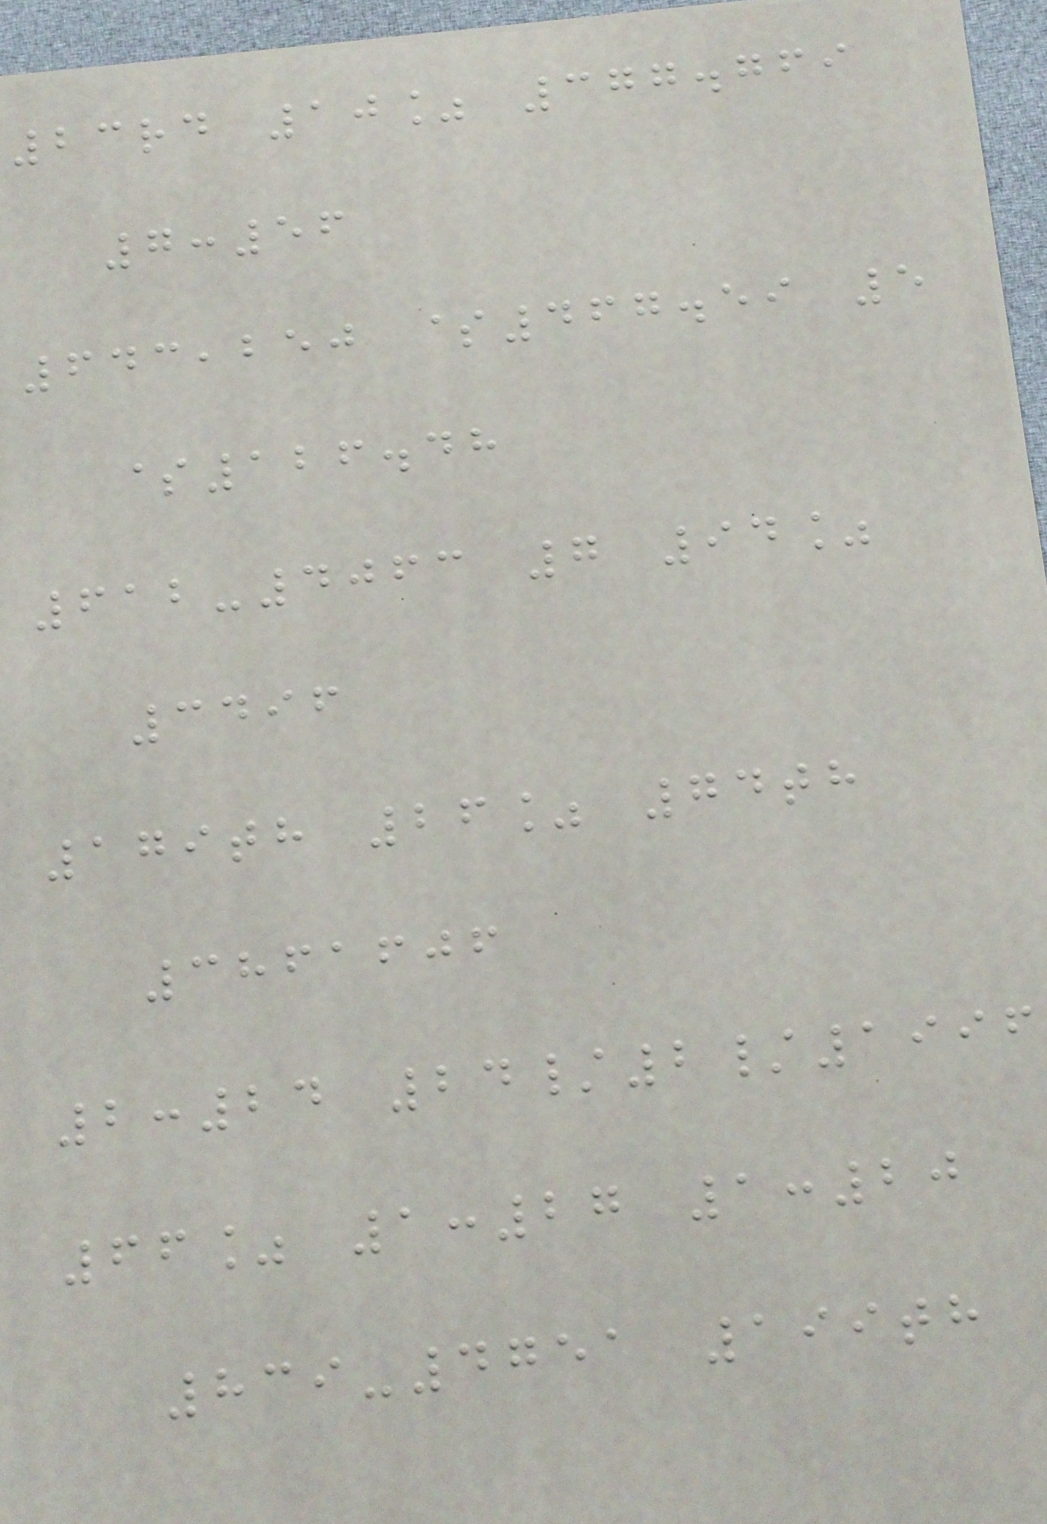23rd 10% 377.769
7:56
643,250 $467.59 5
$126.48
612-4063 7 94%
3496
179th 26% 74th
3861606
2:24 24/2/1996
66% 1:27 1:20
839-4751 199th
